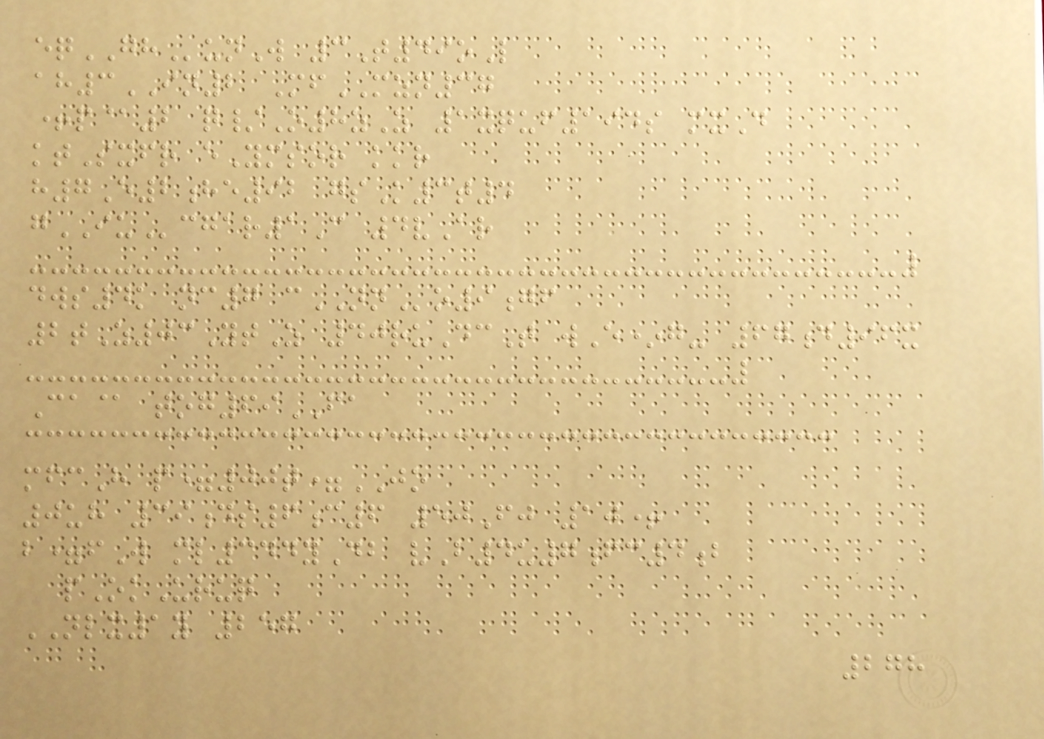eqGHunW 3T49oL
ah3IN2 MfMZN37
+p@2 q/O8zZ 1xquf194s mxD
ktSxfr eYmsor kkr
h7E2he92 gsK3t4
gIUcgar1C 4vAr
dws4k nc7 cNNo9gf
2tZ03YtZ 40ruDcT wE*g- 67d96x
Ca@ tog69FA
mfcH p=00t=JO
0uh 39ds6c6 50Fj 10+
b=fW ml344yDb vB4u7fc4b
pOkUruq
NLX1y 257
278
